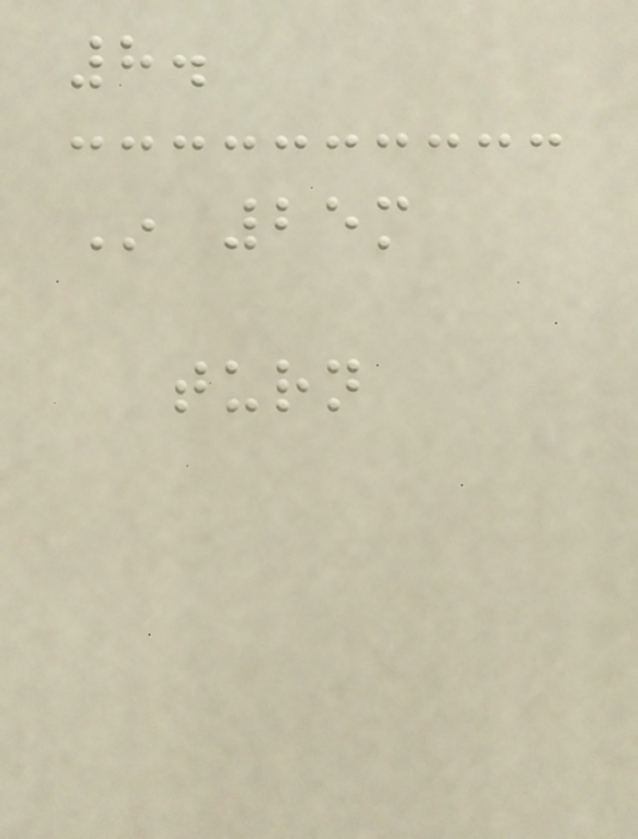8.
In 25m
turn
